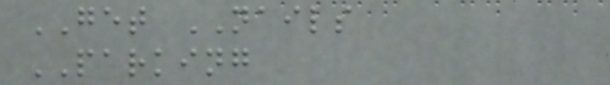GET NAILS
PARKING
